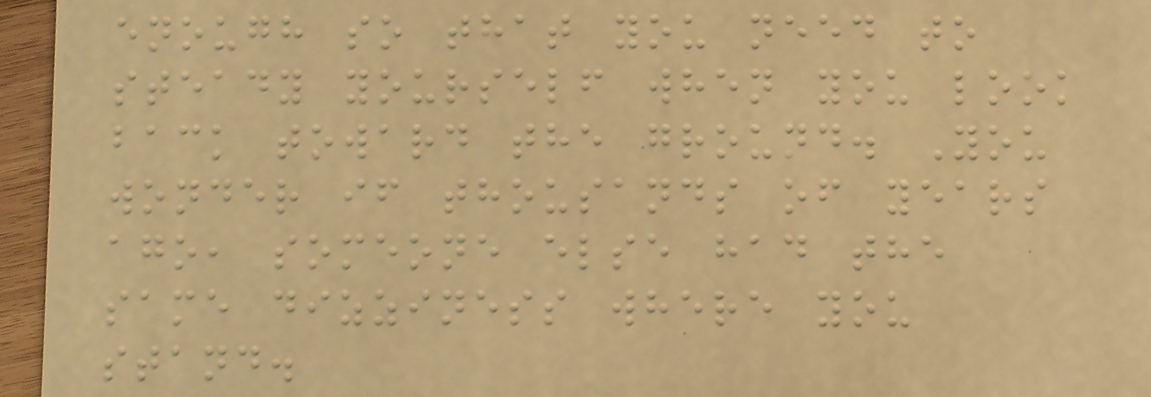enough so that you need to
steady yourself when you look
back toward the ground. You
wonder if thousands of years
ago, someone else had the
same dizziness where you
stand.
